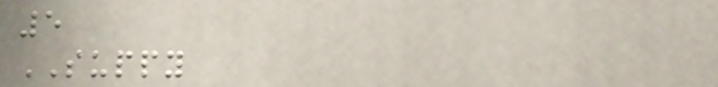5
SUPPY
